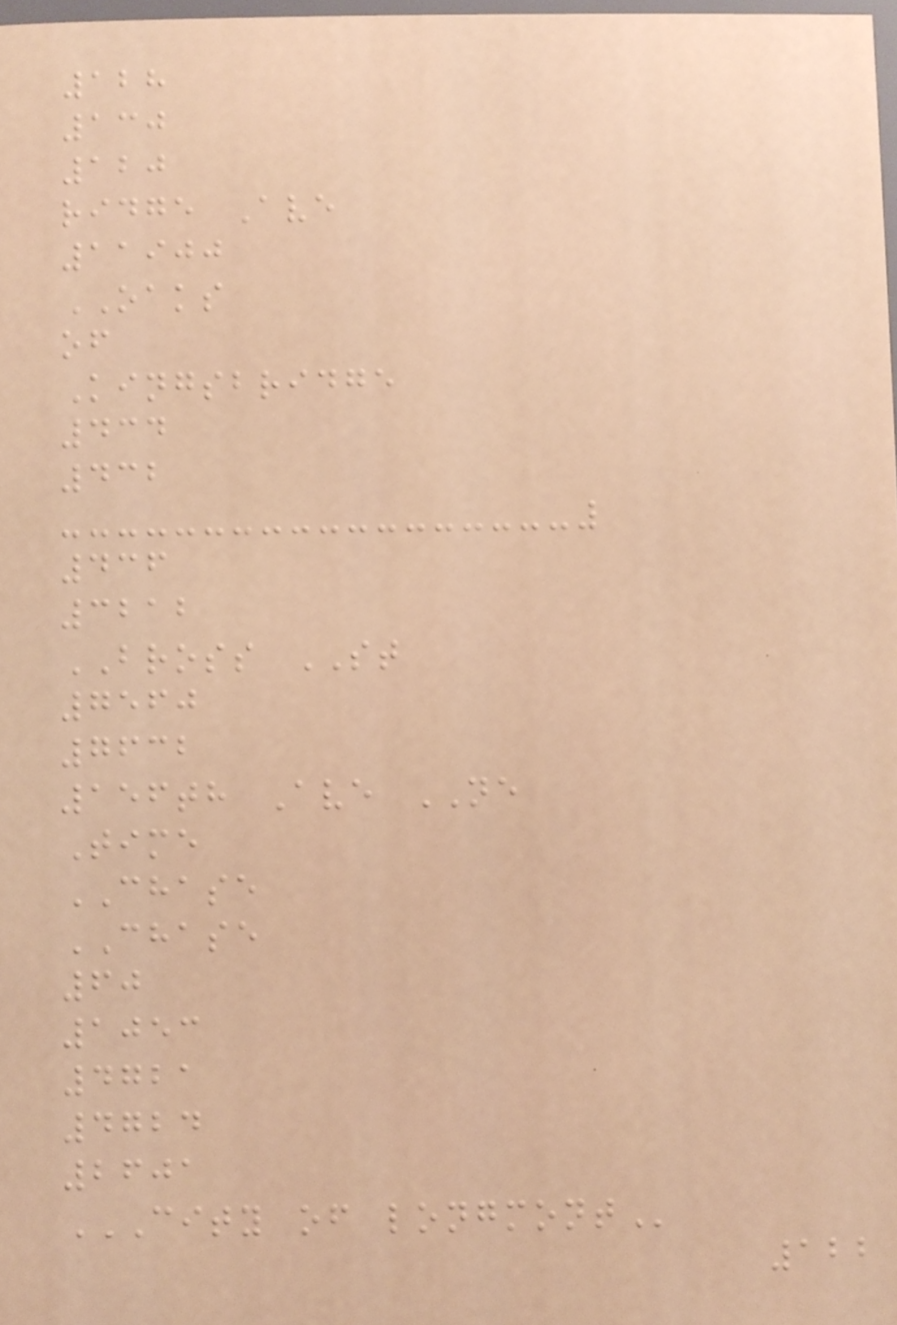128
130
120
ridge Ave
11900
OAKS
of
Kingsbridge
434
432
436
3212
BROSS ST
7560
7632
156th Ave NE
Time
CHASE
CHASE
60
1053
4721
4724
2601
CITY OF LONGMONT
122
